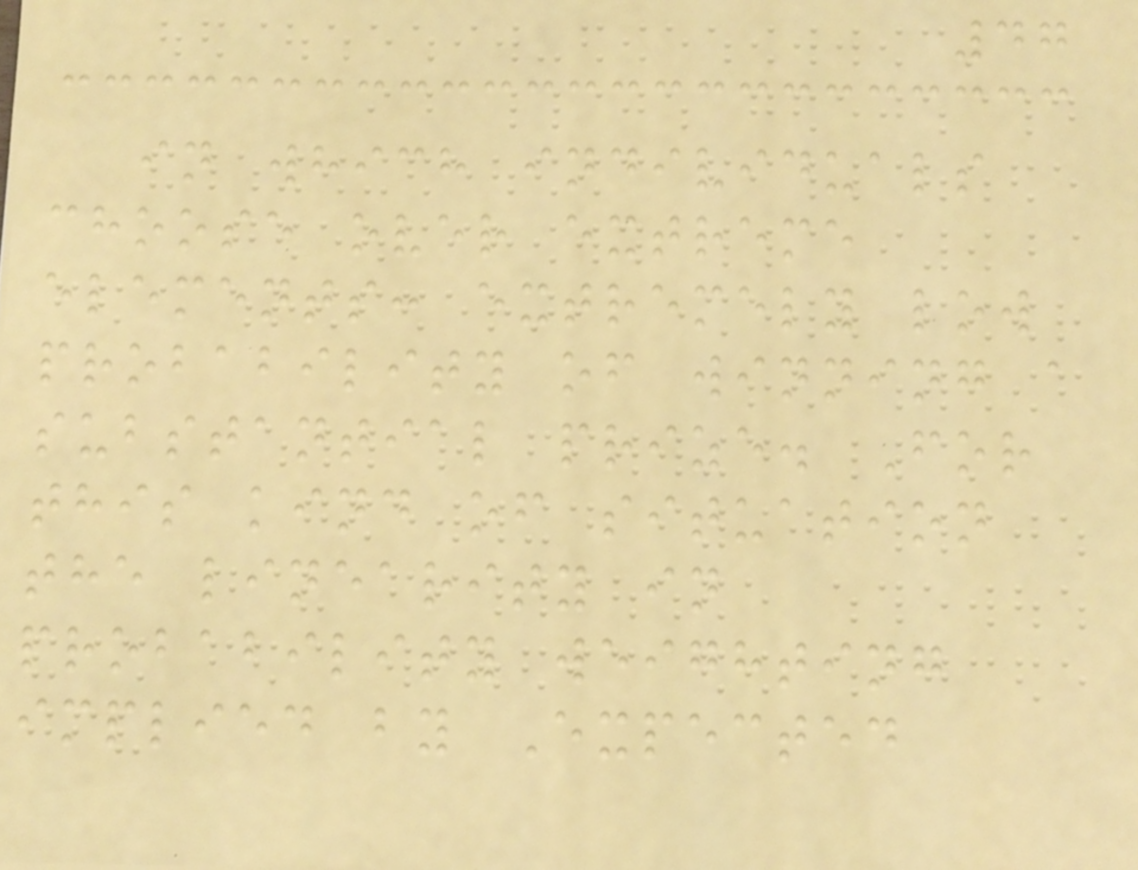47
in which individuals
choose over extreme
elements: extremely low
probability of winning a
substantial prize. For
this kind of situation
the linearity in
probability weighting
implied by Expected
